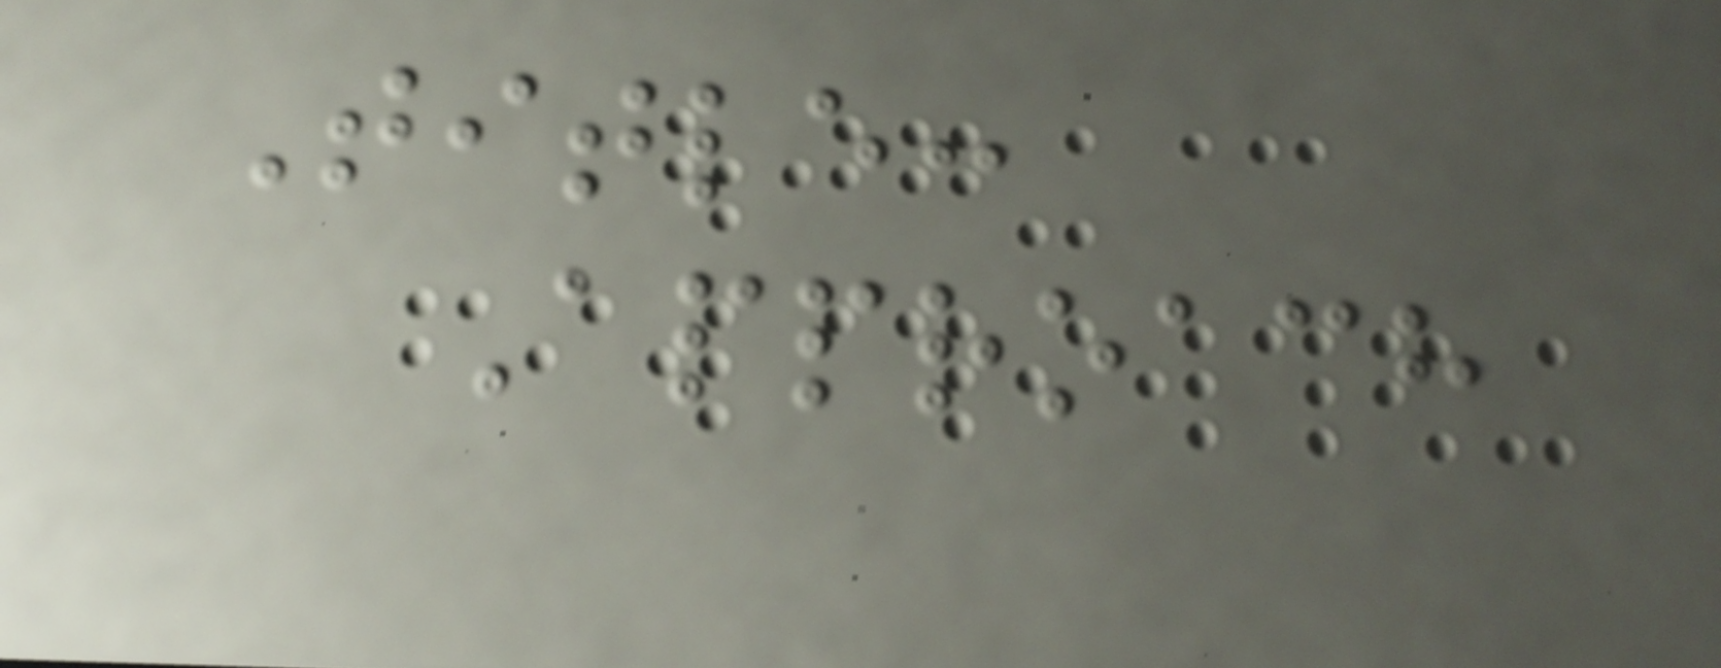Title:
Approach
